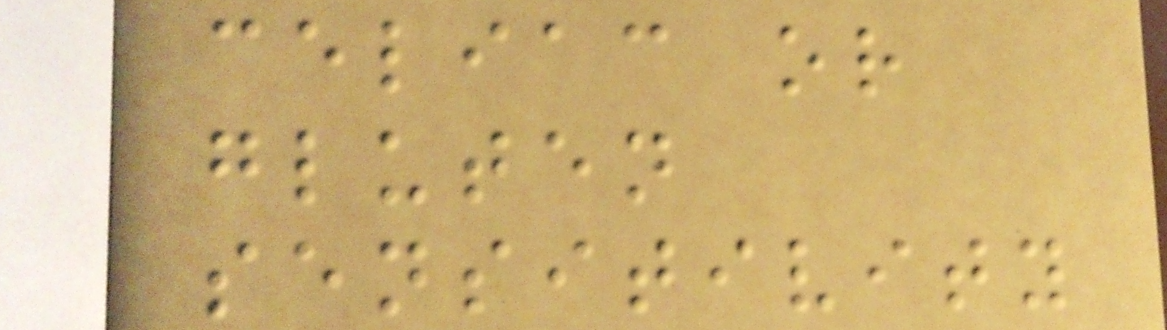celiac or
gluten
sensitivity
